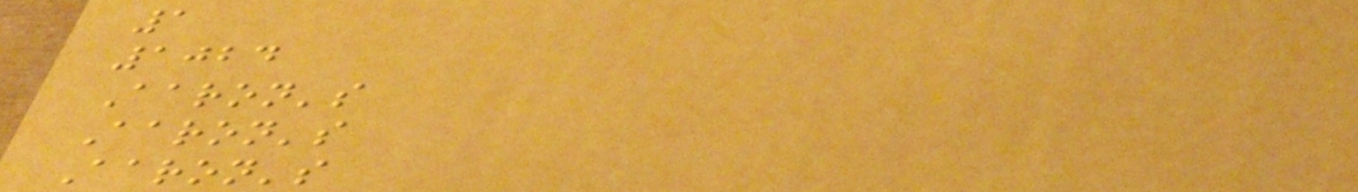1
1024
Aaron's
Aaron's
Aaron's
